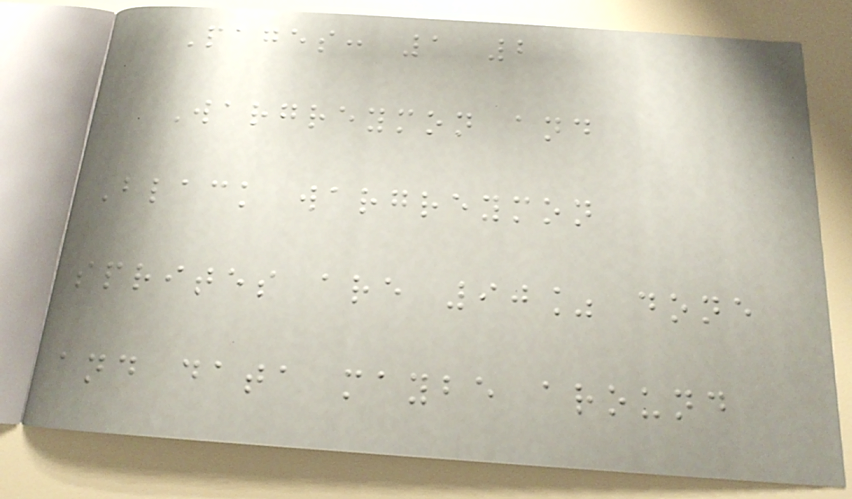Pages: 1 2
Wargreymon and
Black wargreymon
sprites are 90% done
and data maybe around
